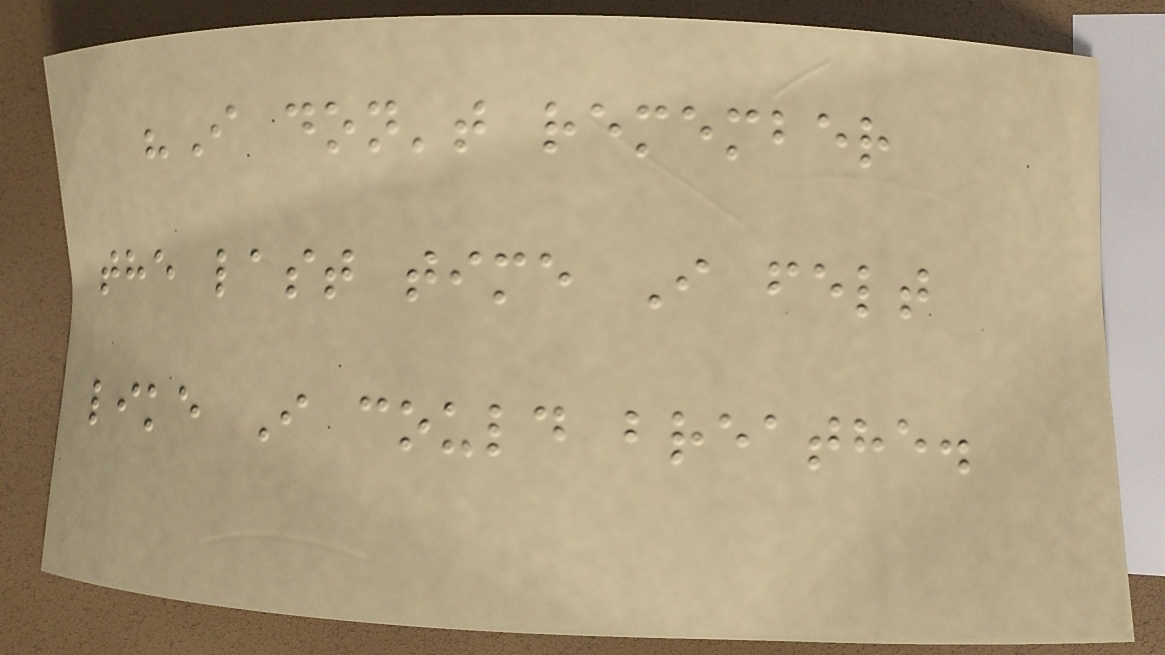"I don't remember
the last time I felt
like I could breathe.
